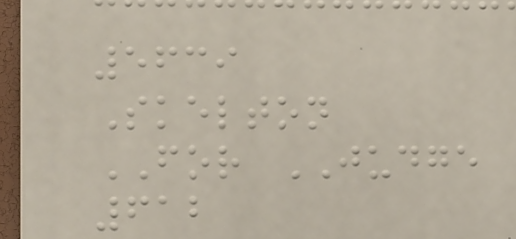5639
Skelton
FOR JUDGE
612
